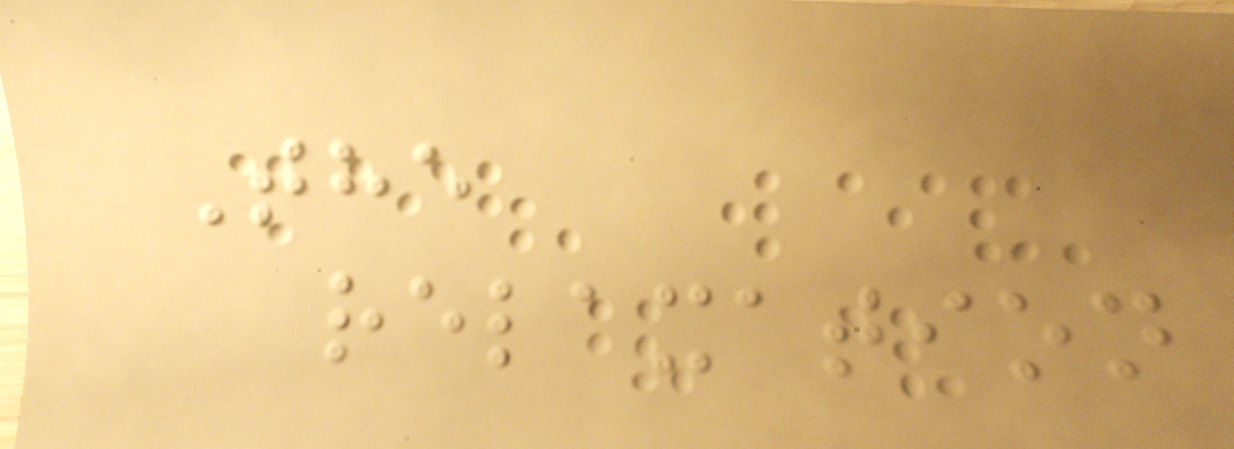The
relaxation
